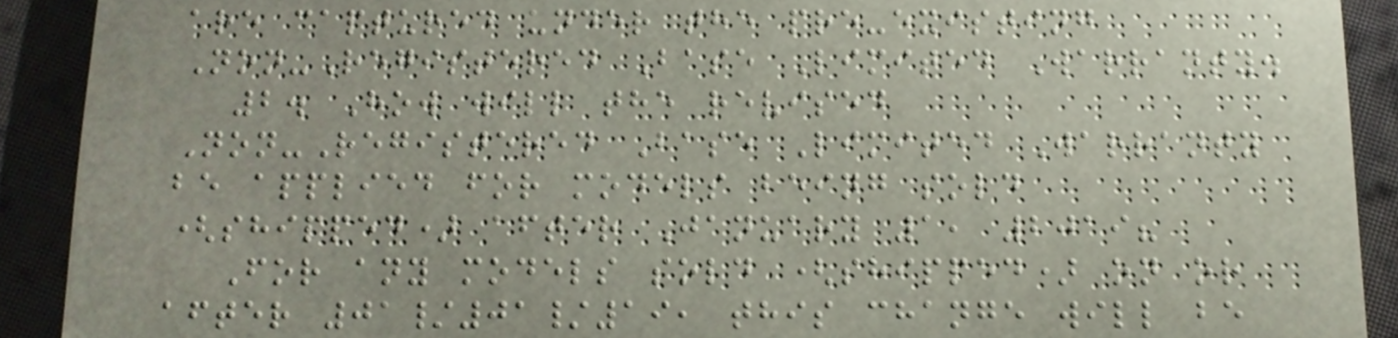are captured under the pre-existing
Non-Registered Base Limited Warranty.
2. How will the revised
Non-Registered Base Limited Warranty
be applied for models being sold
(shipped) after January 1, 2019?
For any models sold (shipped) on or
after 01/01/19, this change will be
